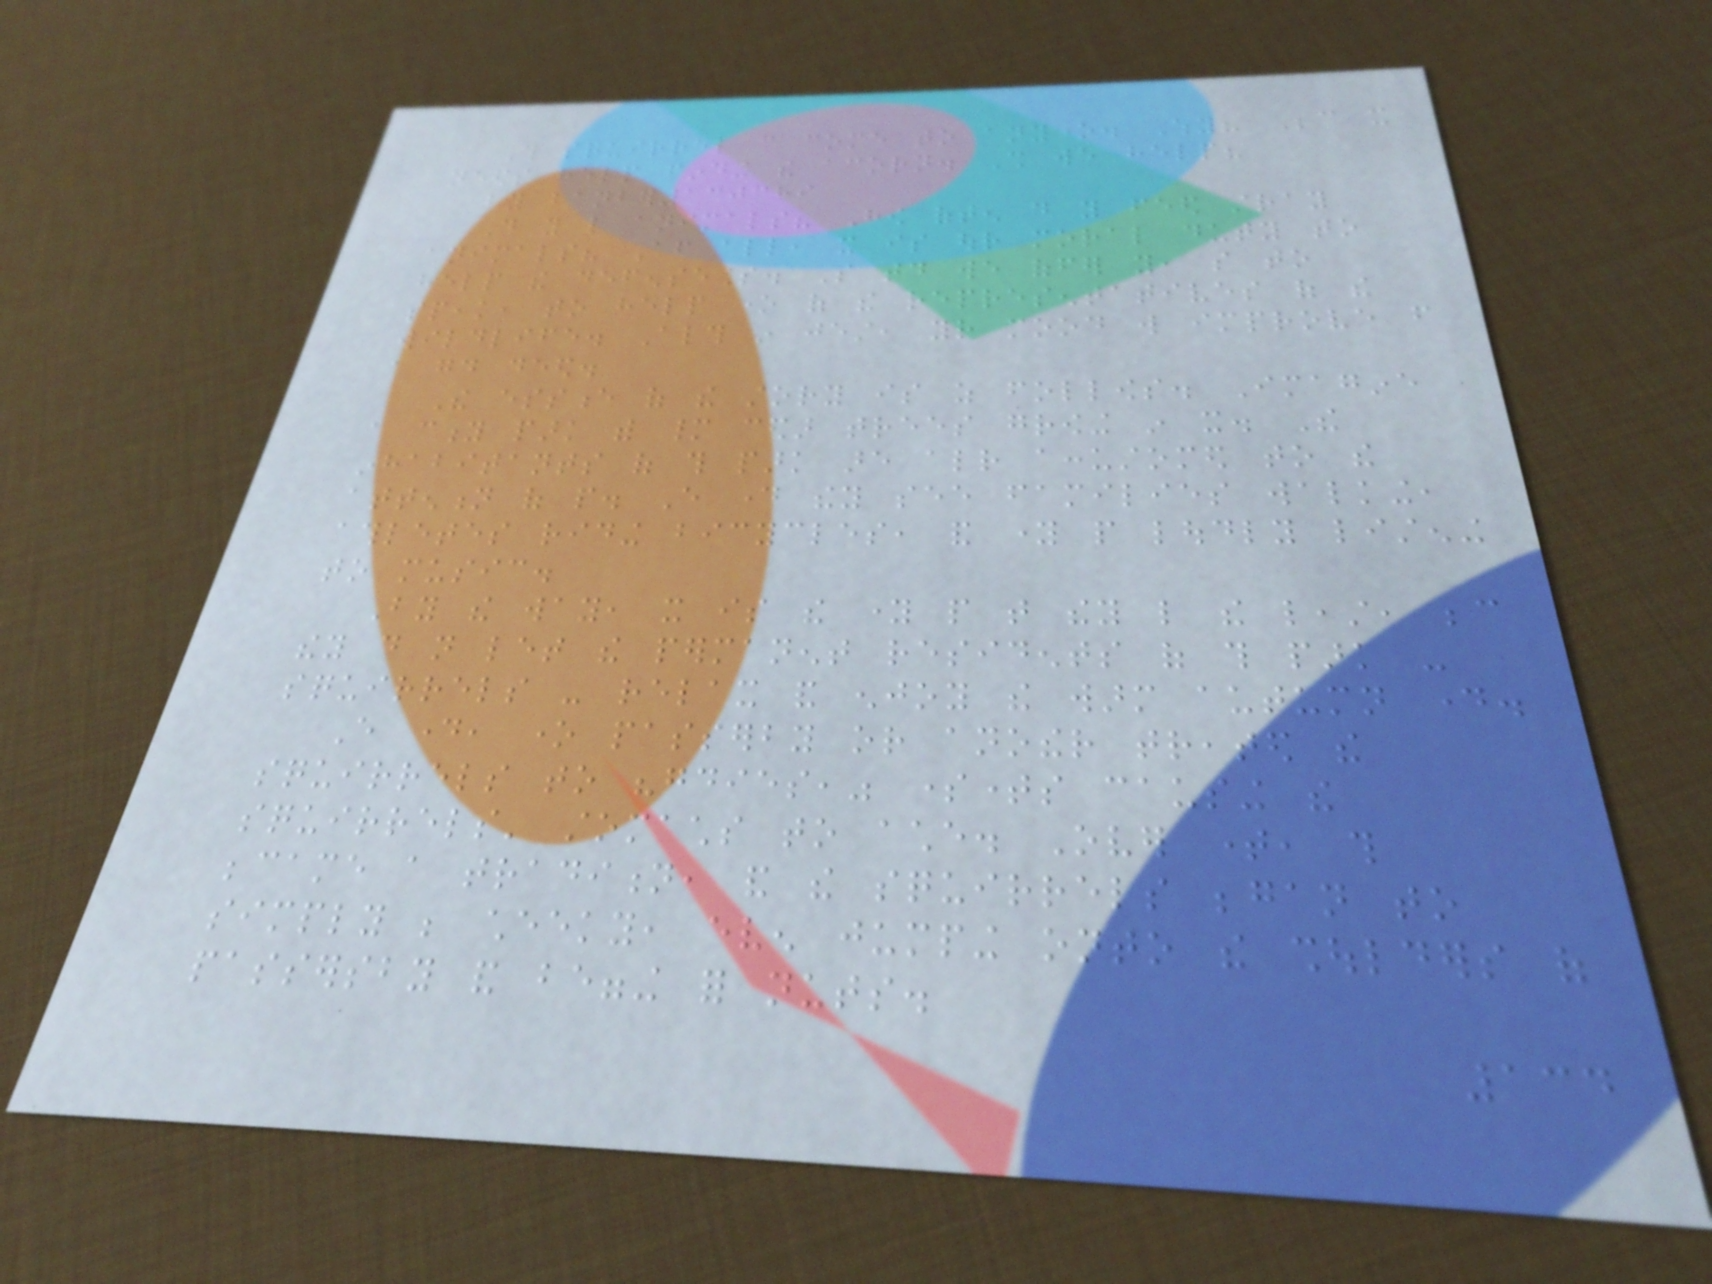This squirrel can come to anyone. Why? Because it
needs help finding the acorn. Shall we help?
by banber130389
Do you like animals? How often do you feed stray
animals? After all, it is our moral duty to
help the defenseless. So today we offer you, so to
speak, to help one of the representatives of the
wildlife. Although in jest, your mood will improve from
a good deed.
The essence of the story is as follows. Imagine
a city park with many cedar trees growing in it. The
inhabitants of this park are already accustomed to the
attention of people. Every day they see families walking,
athletes riding bicycles, and young people loudly listening
to music.
By the way, it is the young people that they like the least, because
they do not let the permanent residents of this park -
squirrels - relax and enjoy the warm autumn day.
Every day, one passerby or another treated the
squirrels to "goodies," sometimes causing the
squirrels' stomachs to ache. Over time, this
became a tradition, and the squirrels began to
simply be cheeky, even jumping onto the shoulders of
passersby and begging for nuts.
134
